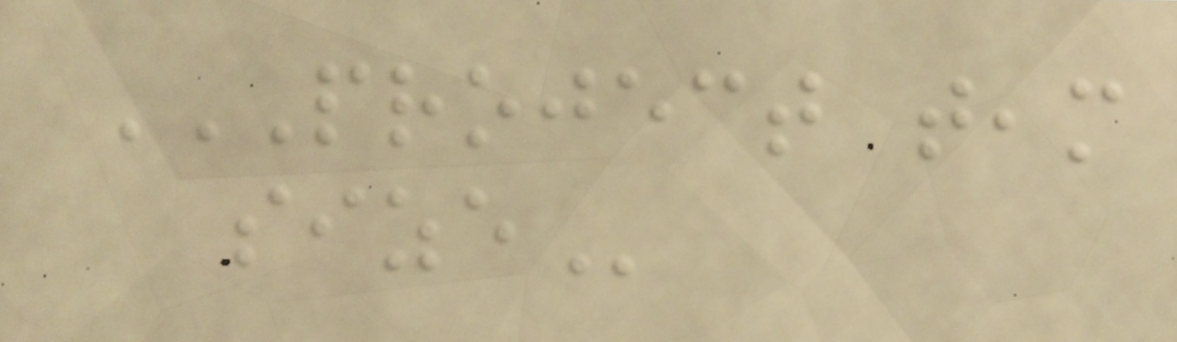PROJECT TEAM
SIZE
